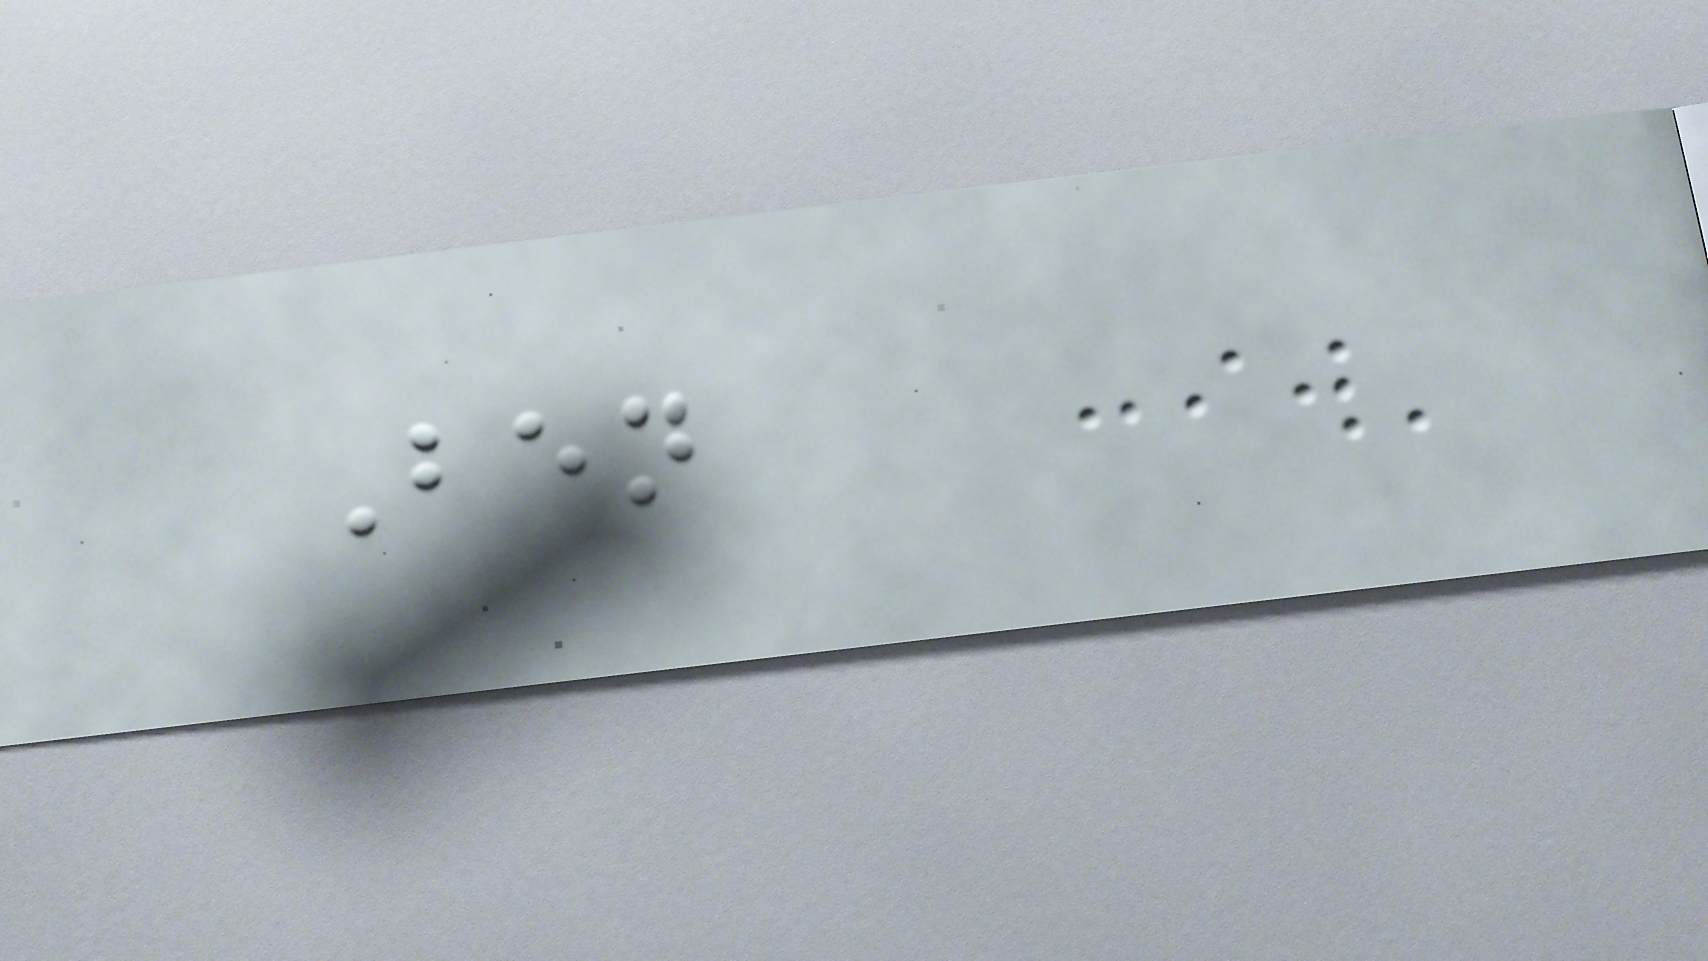Ben
